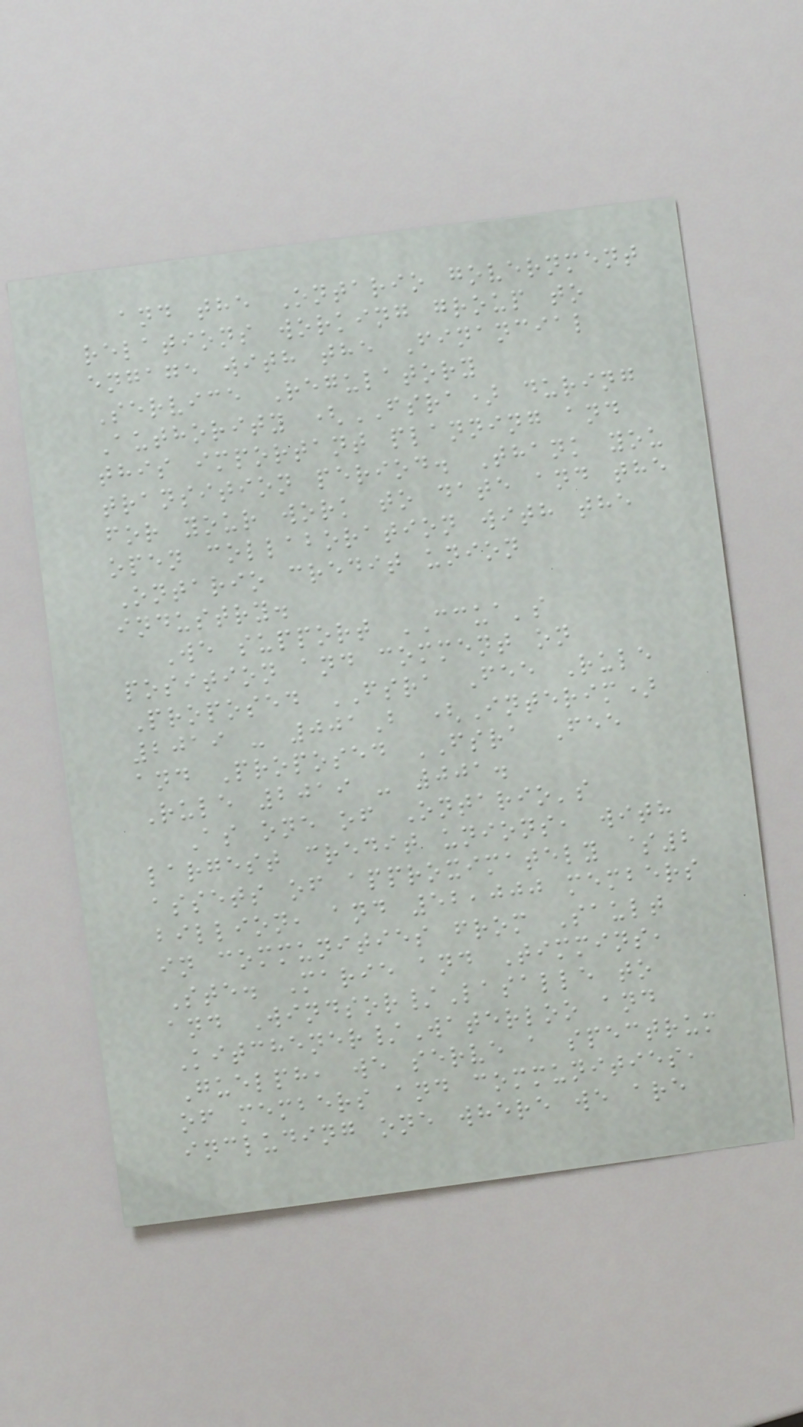and the Ontario government
relations working group to
engage with the Financial
Service Regulatory
Authority (FSRA) during
this important planning and
transition period. Thank you
for your work to date and the
open collaboration with the
Ontario credit union
industry.
We support CCUA's
position and comment on
Proposed FSRA Fee Rule
2019 - 001B (Interim)
and Proposed FSRA Fee
Rule 2019 - 001.
As one of Ontario's
largest credit unions, with
assets of approximately $2
billion, and 52,000 members
in communities from Sault
Ste. Marie and Timmins,
and Windsor/Lasalle to
Kitchener/Waterloo and
Guelph, we serve a spectrum
of members and communities,
including one where we are
